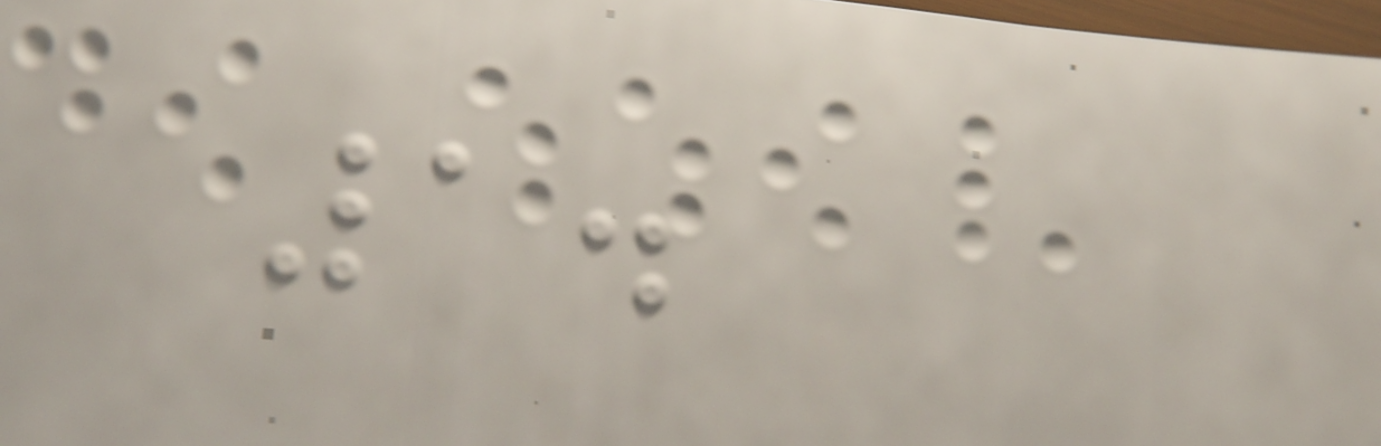1.
